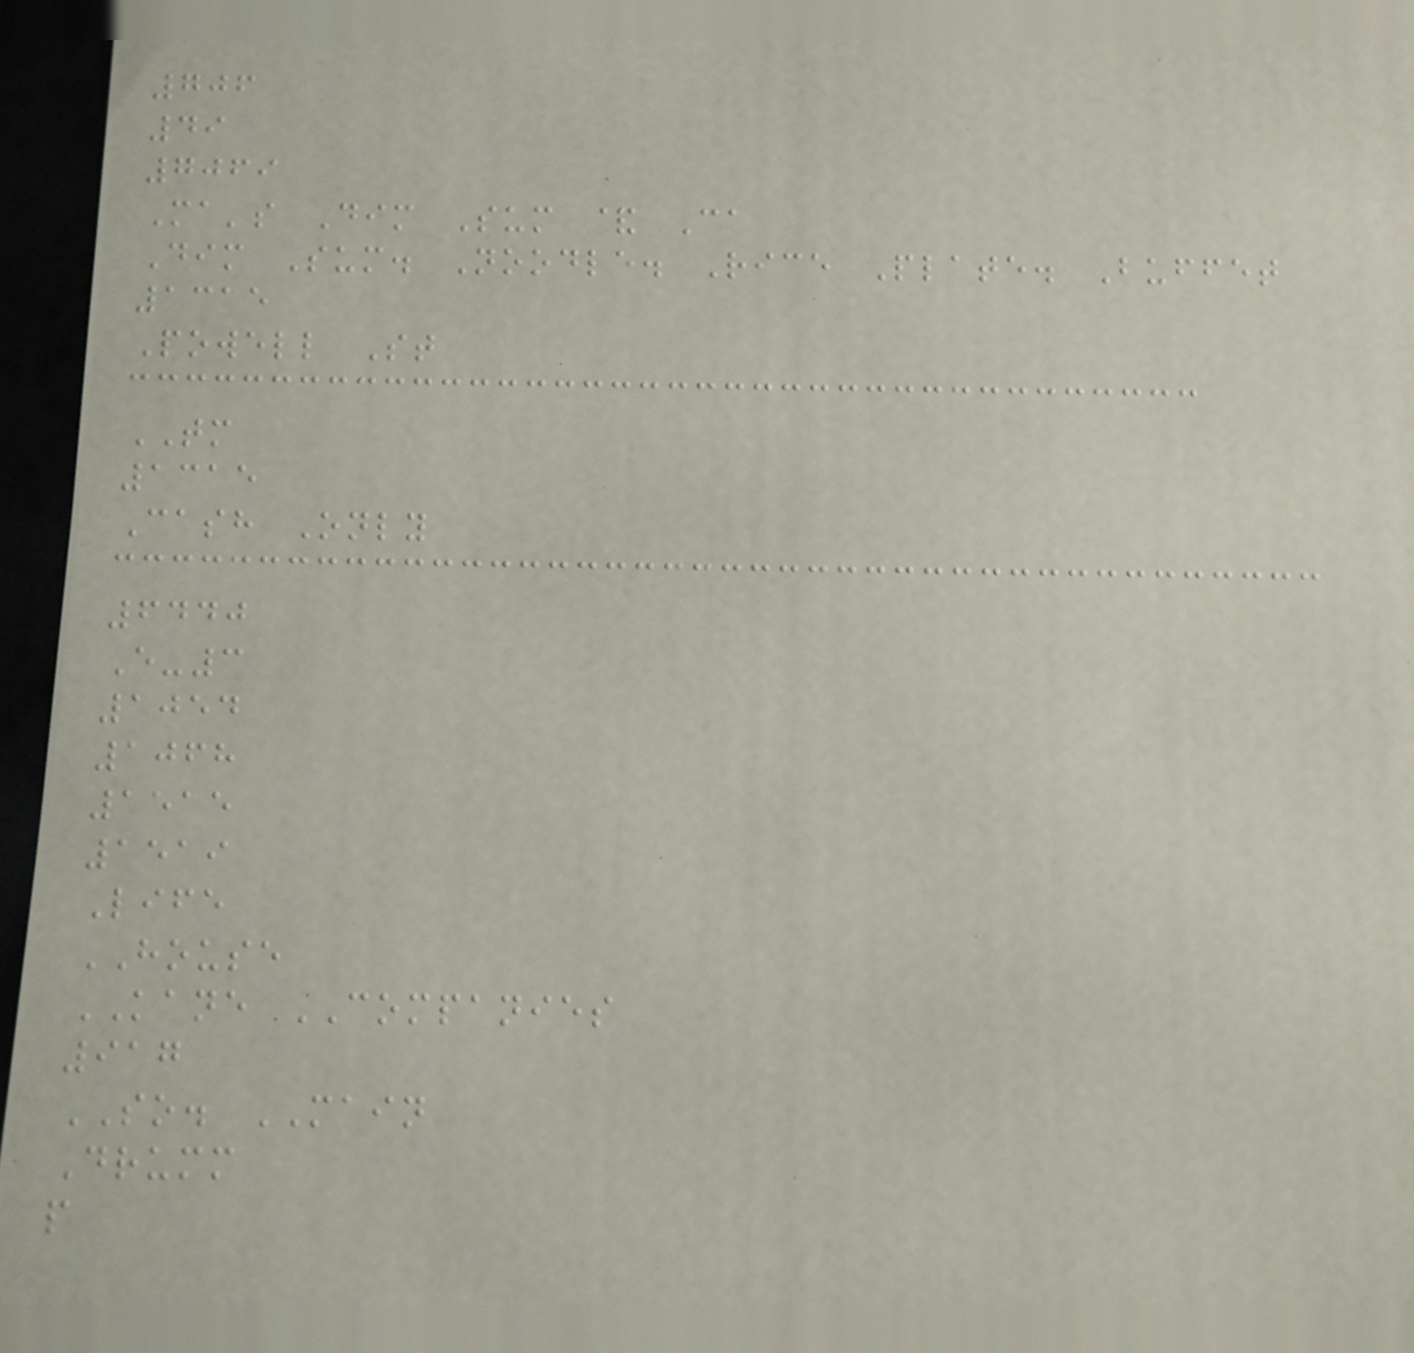706
49
7069
Ma's Dim Sum & Ca
Dim Sum. Noodle. Rice Plate. Buffet
1315
Powell St
TM
1315
Cash Only
6440
E-3
1054
1068
1515
1519
Life
HOUSE
KANE COMPANIES
917
SO. MAIN
Drumm
p
